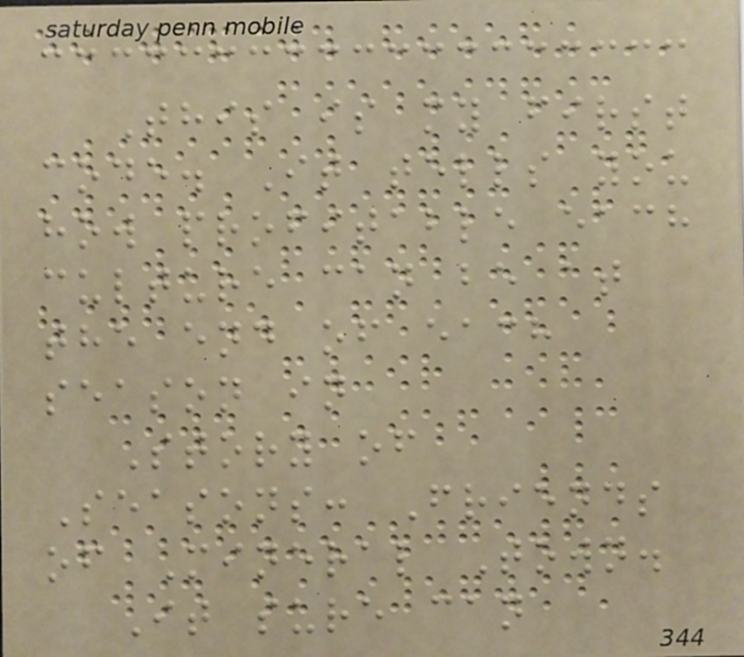This is my first
code. It tells you
how profitable each
culture can be at
the end of each
season in
Story of
Seasons: Friends
of Mineral Town.
It sure can
